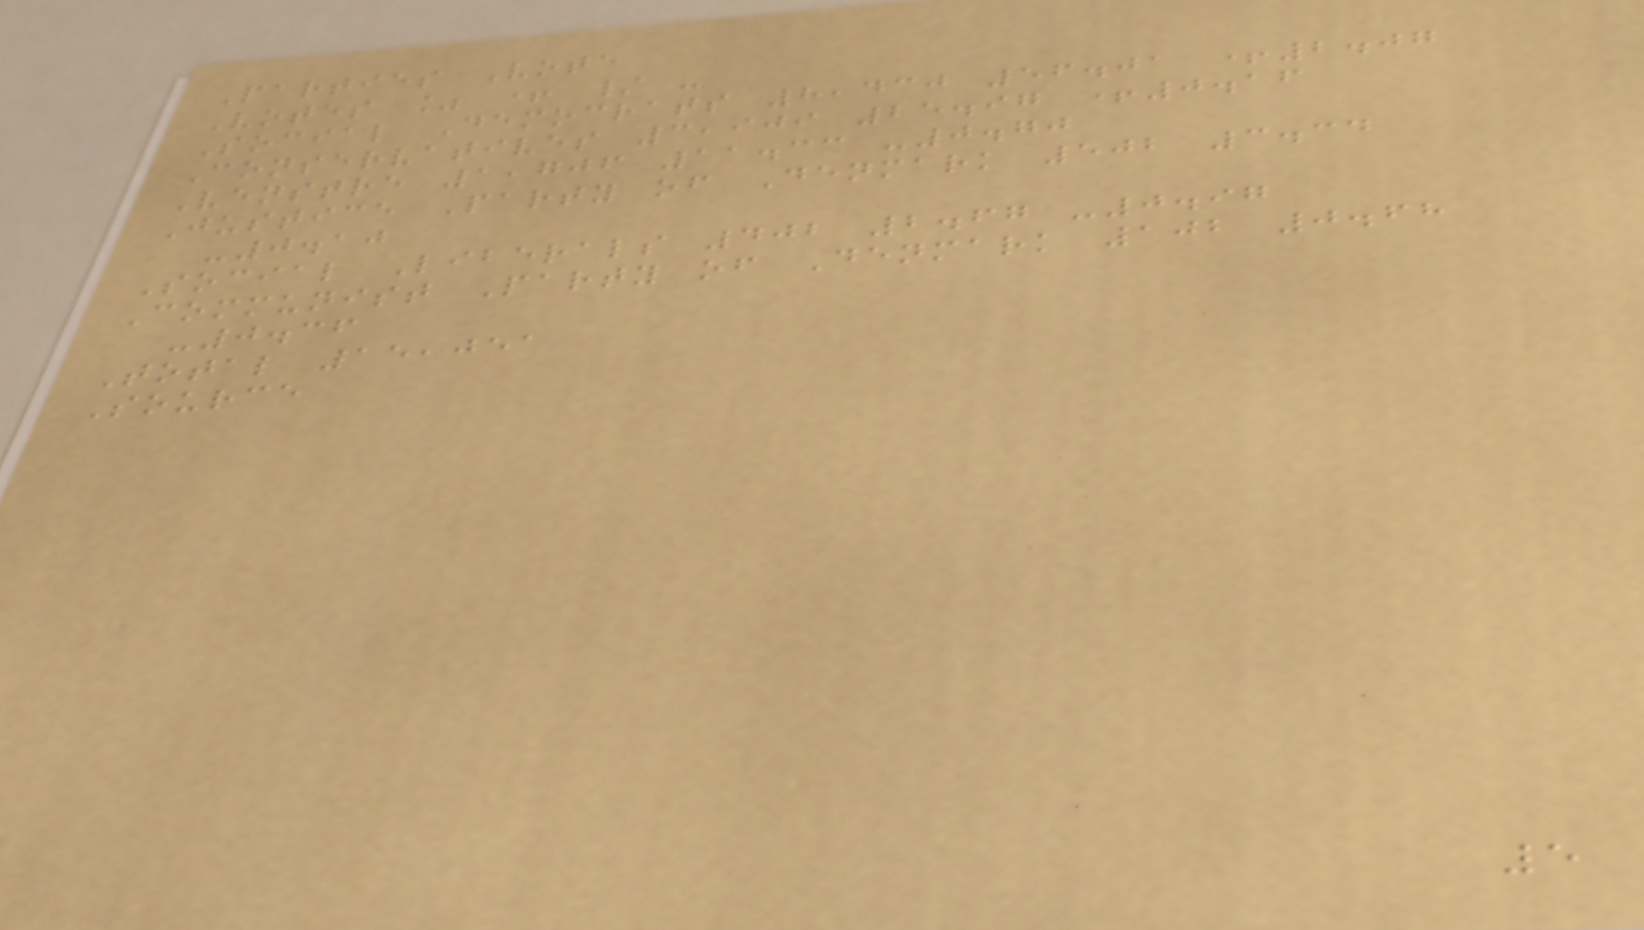Parties Vote
Votes % + / -
Social Democrats 8,430 56.01 +2.07
Conservatives 3,909 25.97 +0.16
Venstre 1,706 11.33 -0.70
Justice Party of Denmark 502 3.34
-0.10
Social Liberals 402 2.67 -0.97
Communist Party of Denmark 102 0.68
-0.36
Total 15,051
Source
5
